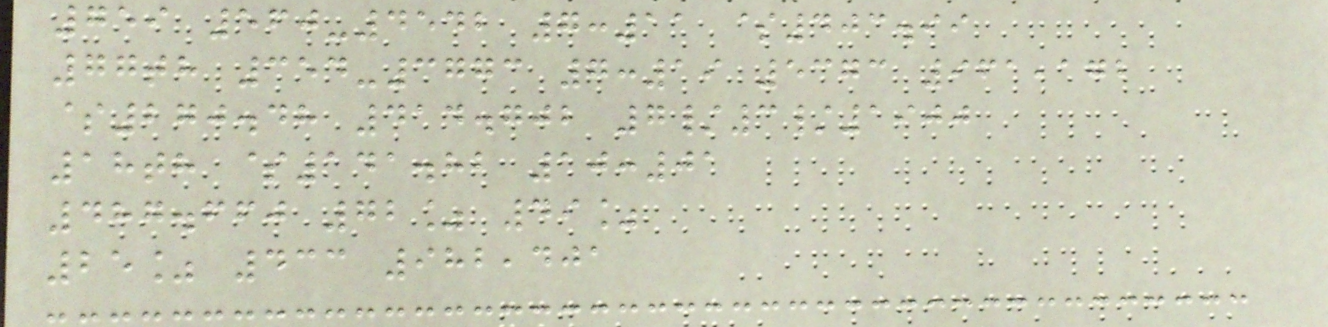759 560-4542 7:11 $403.99
77th 354-3773 7:19 5373 961,172
$270.48 414.702 7/3/1900
18th $141.82 10:01
487.660 72% 49%
25% 433 982,401
